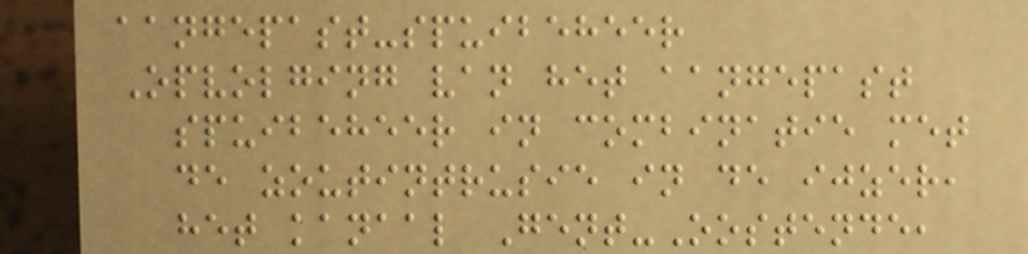aangepast-spuibeheer
Opvolging van het aangepast
spuibeheer in combinatie met
de zoutintrusie in de ijzer,
het kanaal Gent-Oostende,
